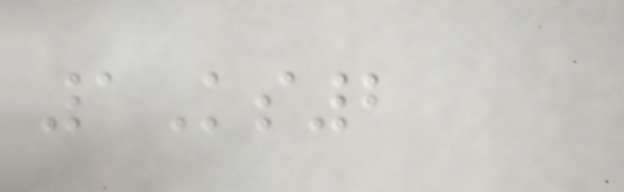1Ks2
